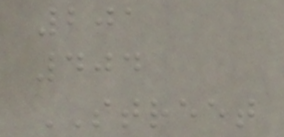201
404
STREET
